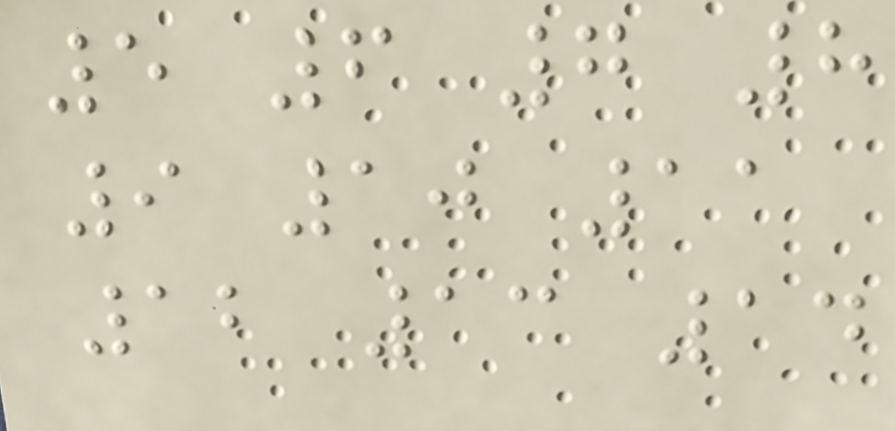5 6 7 8
9 10 11
12 13 14
